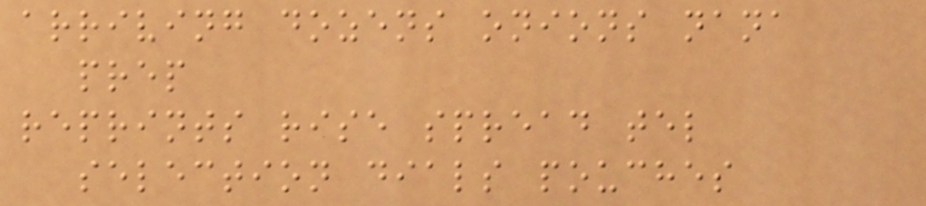arriving dozens onions nana
prep
reprints rise spread tel
selection dials pouches
